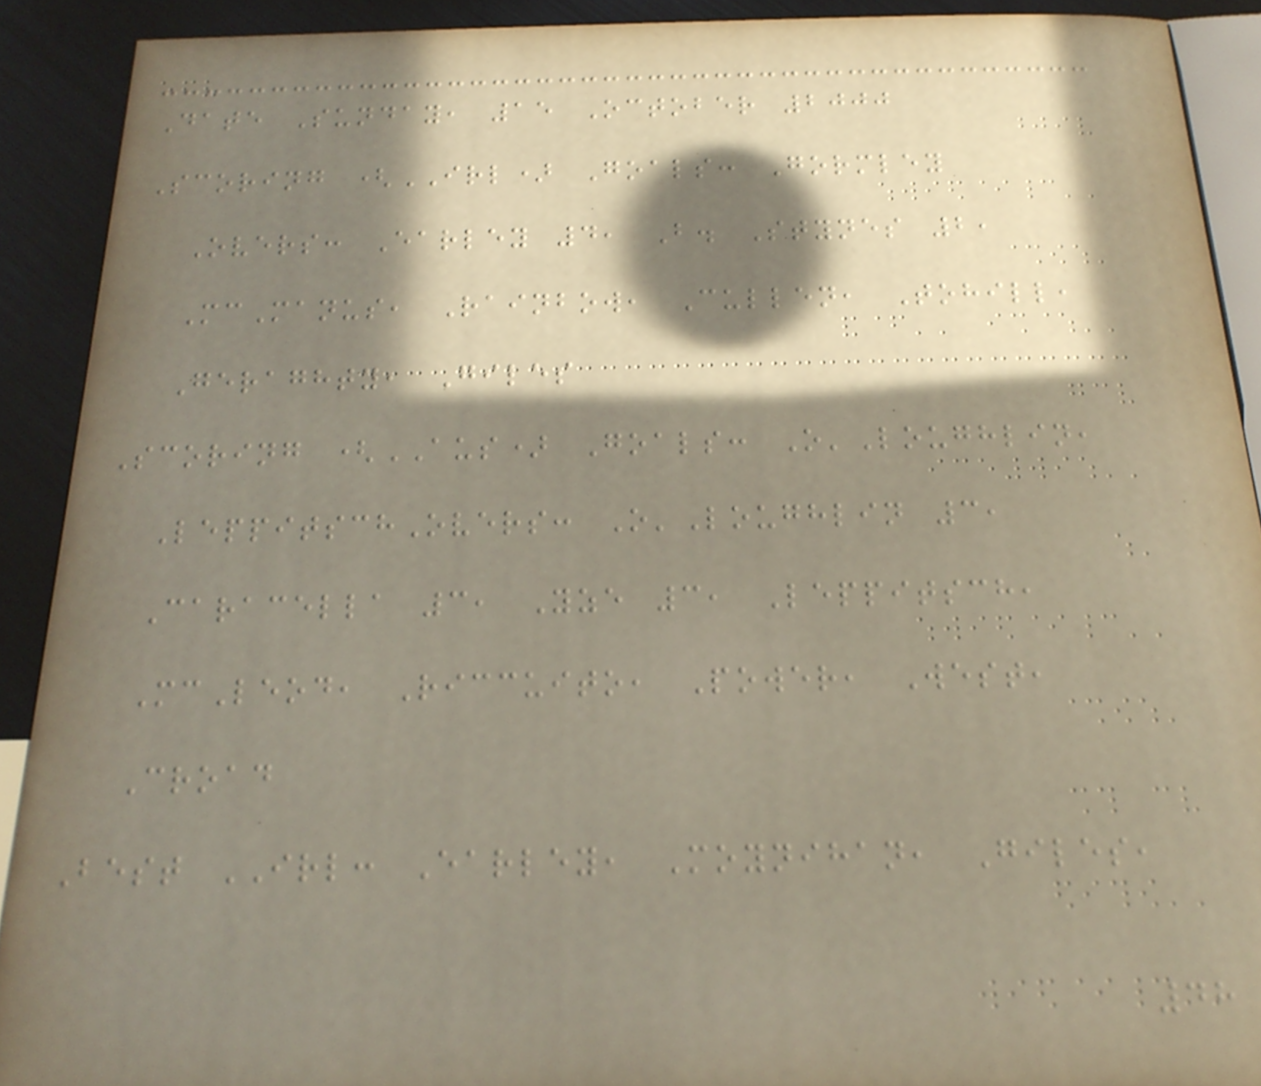Date Sunday, 15 October 2000
Scoring (IRL) Goals: Gormley
Overs: Earley 4, B. Stynes 2,
McManus, Rainbow, Cullen, Tohill,
Geraghty, Giles
Scoring (AUS) Goals: O'Loughlin,
LeppitschOvers: O'Loughlin 3,
Caracella 3, Yze 3, Leppitsch,
McLeod, Riccuito, Power, West,
Croad
Best IRL: Earley, Moynihan, Giles,
48
